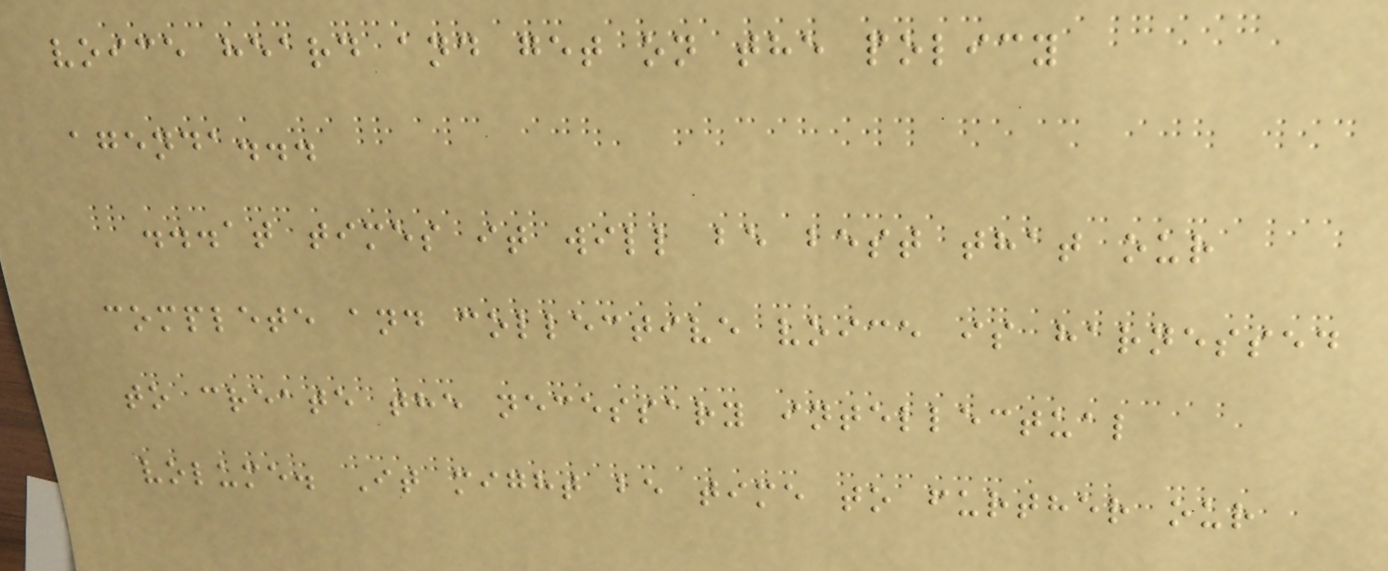voice heard and get on the policy
agenda...
...at times it will be best that our
complete and collective voice is harnessed
to create the necessary intellectual
volume. It might be time to further our
